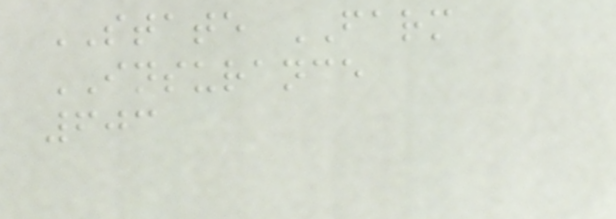STATE FARM
INSURANCE
603
